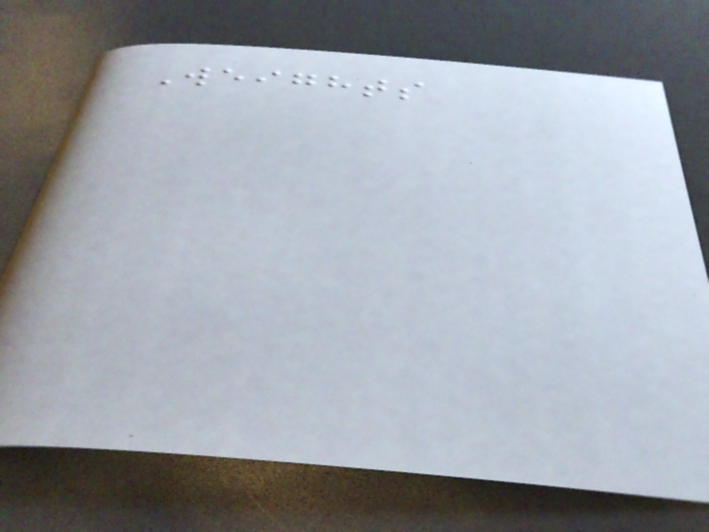Weights
